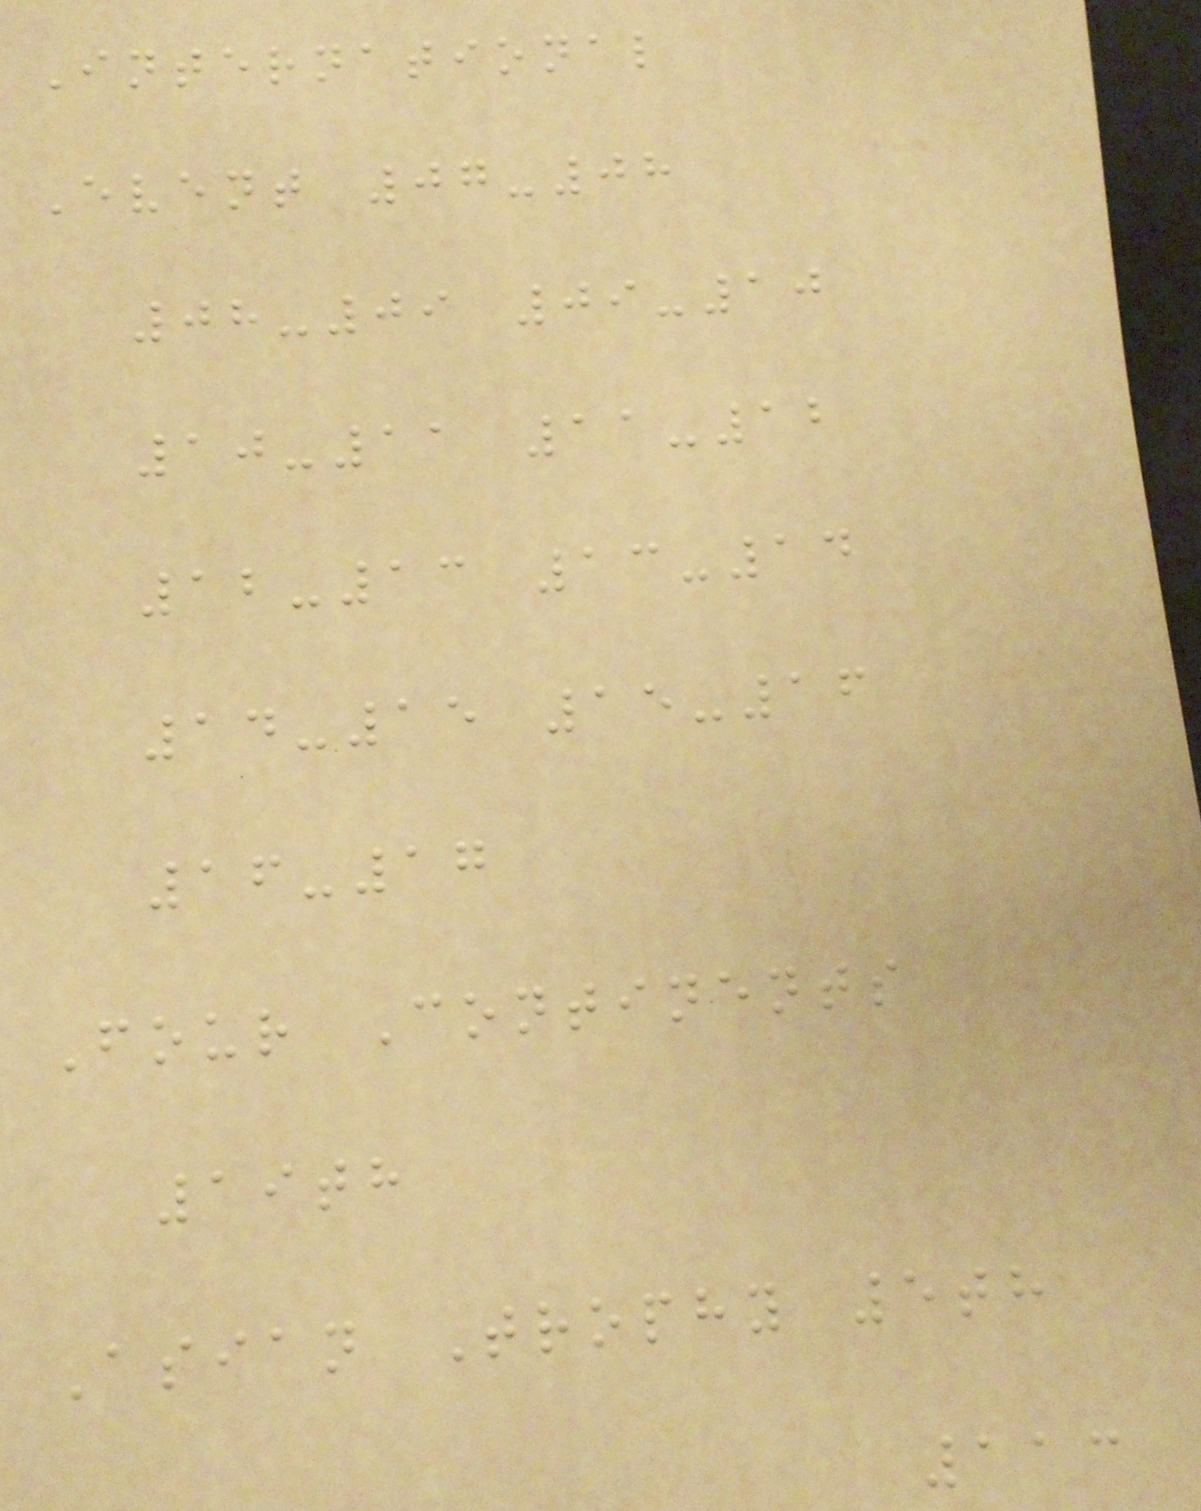International
Event 07-08
08-09 09-10
10-11 11-12
12-13 13-14
14-15 15-16
16-17
Four Continents
19th
Asian Trophy 5th
113
